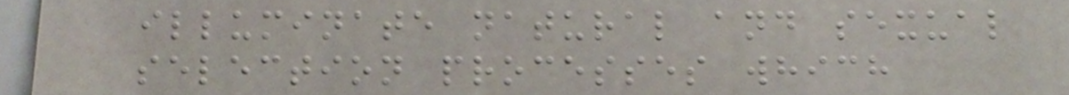illuminate natural and sexual
selection processes which
